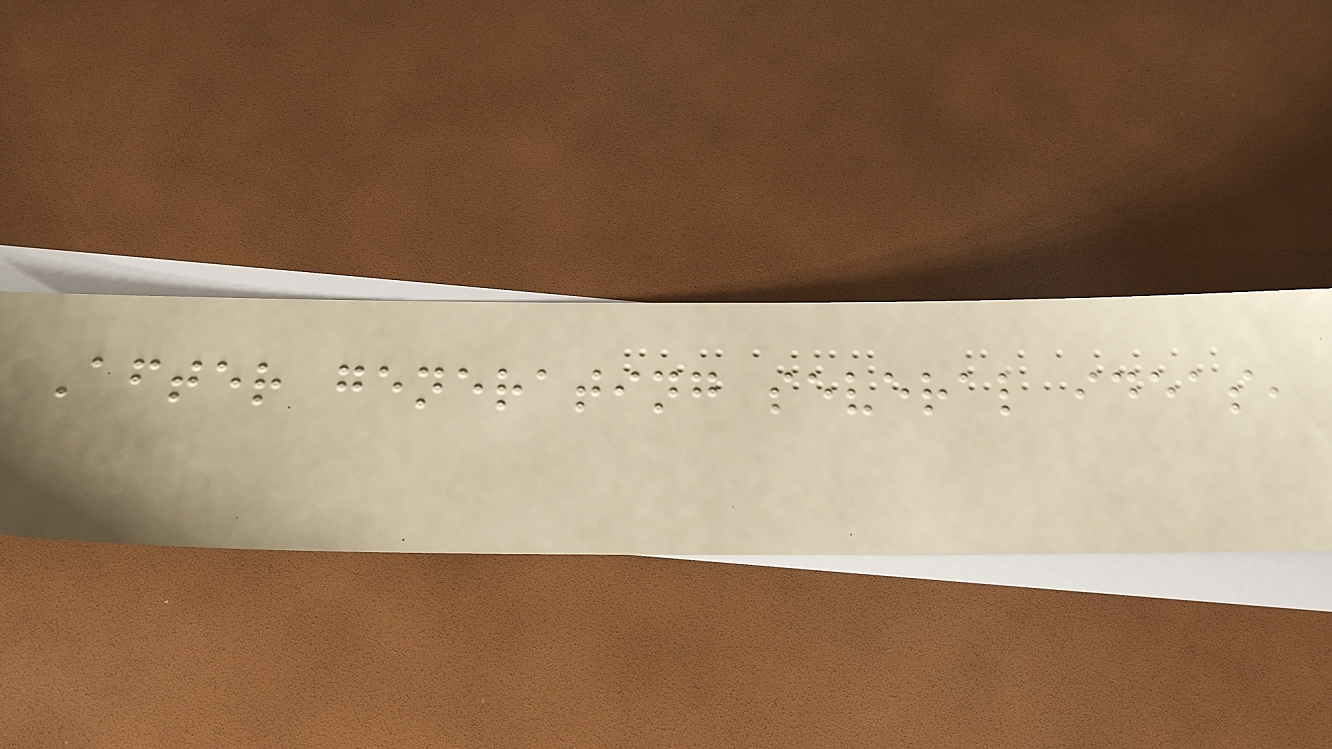After generating several ideas,
